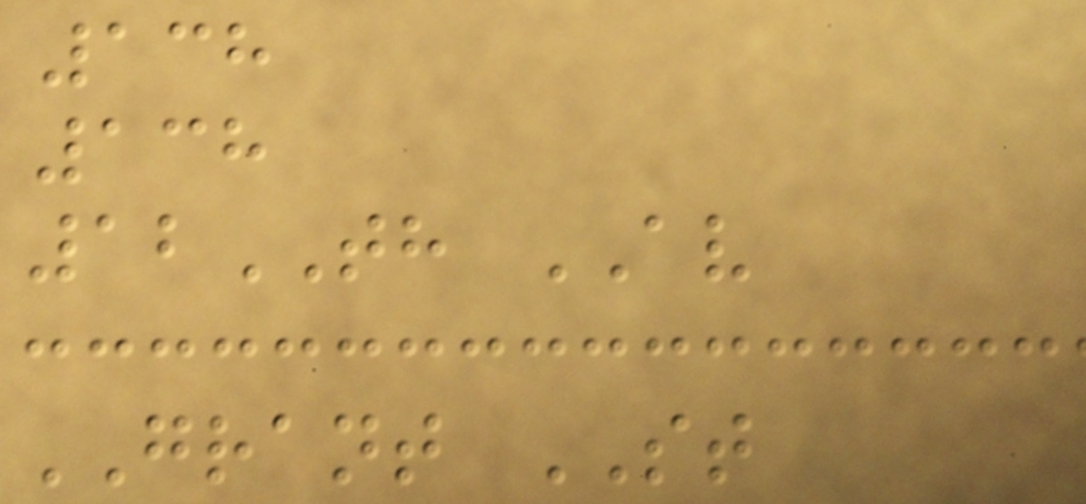138
138
12TH AV
GRANT ST
